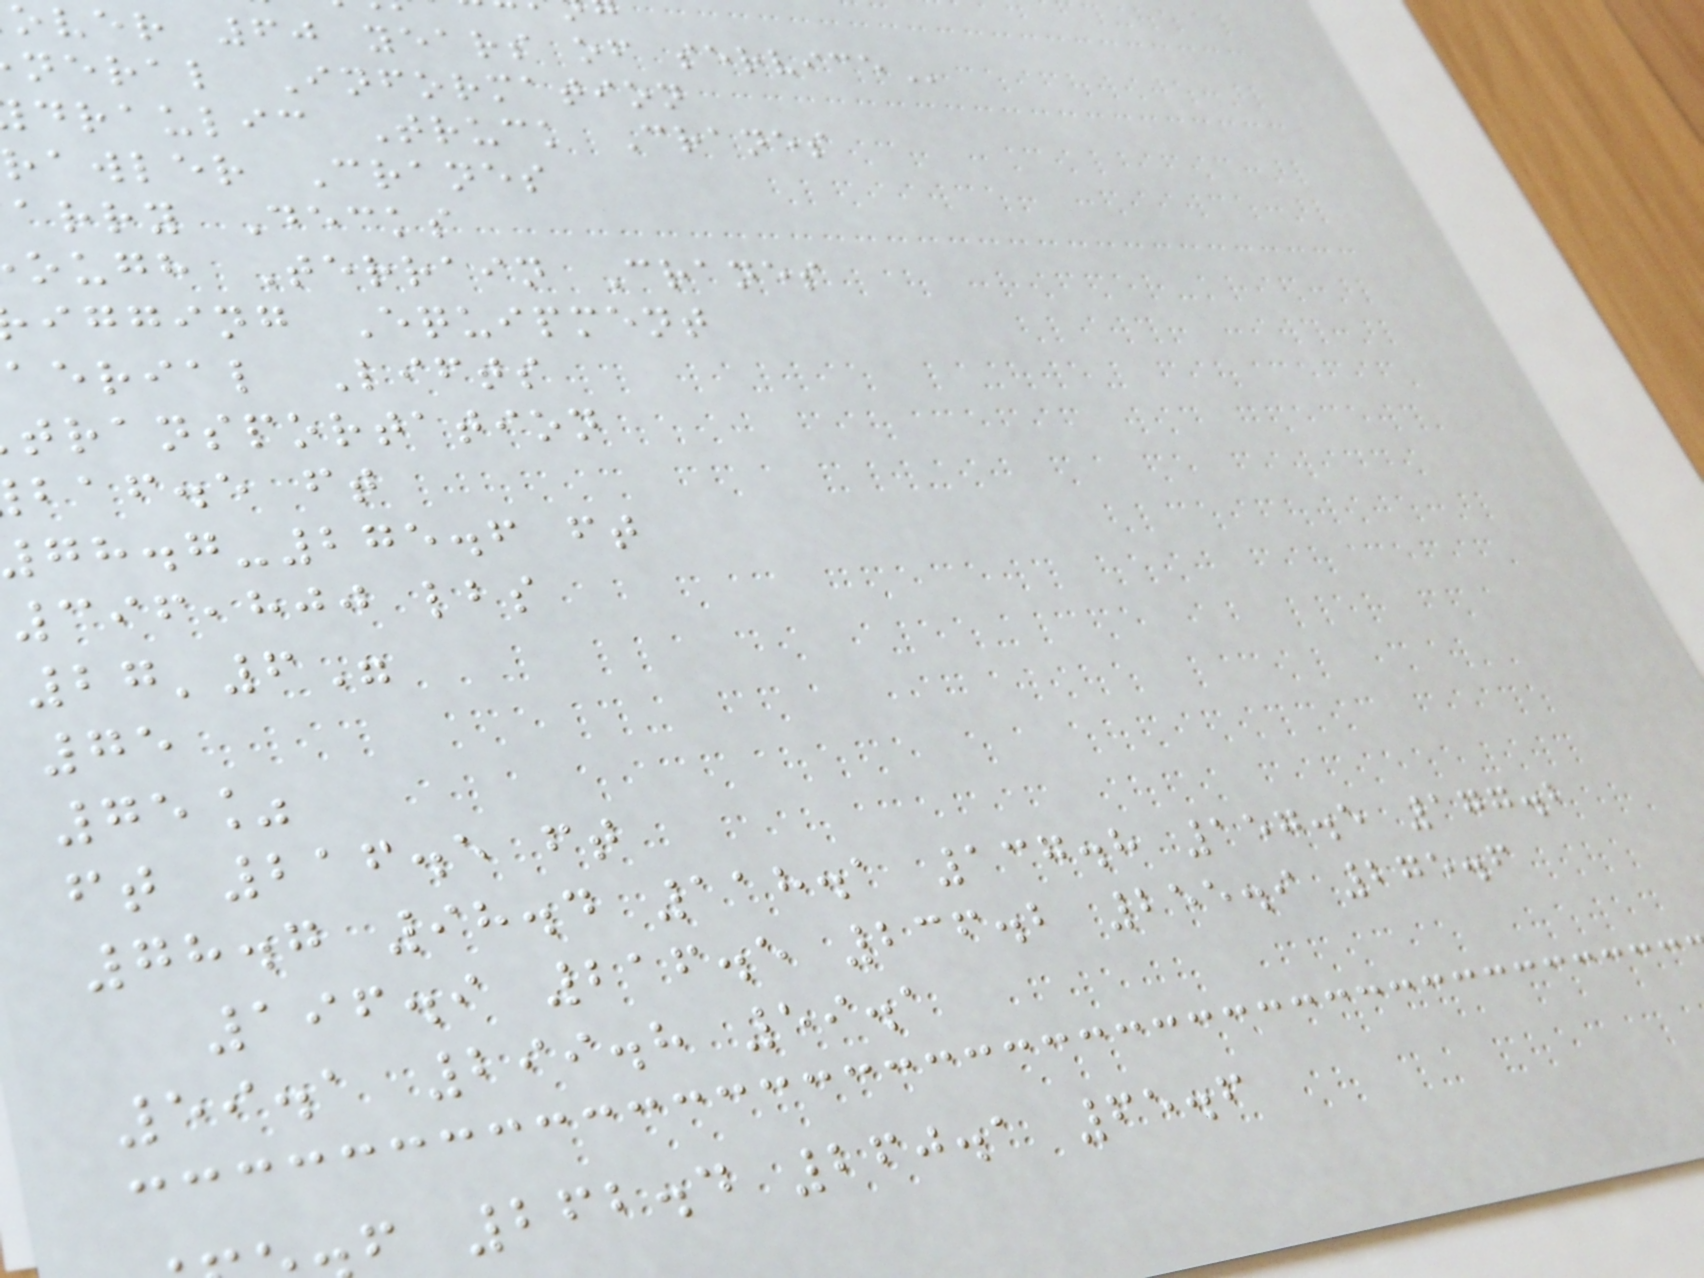over 60 years of
neral Information
draulic Truck Cranes
rawler Cranes
arry Decks
ough Terrain Cranes
igging Equipment
aerial Lifts
transportation
baf.e ft
-275.6 ft
396,800 lbs
27'6"
75
75%
ft 216.5 ft
78.7 98.4 118.1 137.8 157.5 177.2
196.9 216.5 236.2 255.9 275.6
59.1 299.8 59.1
f 262.4 260.1 65.6
